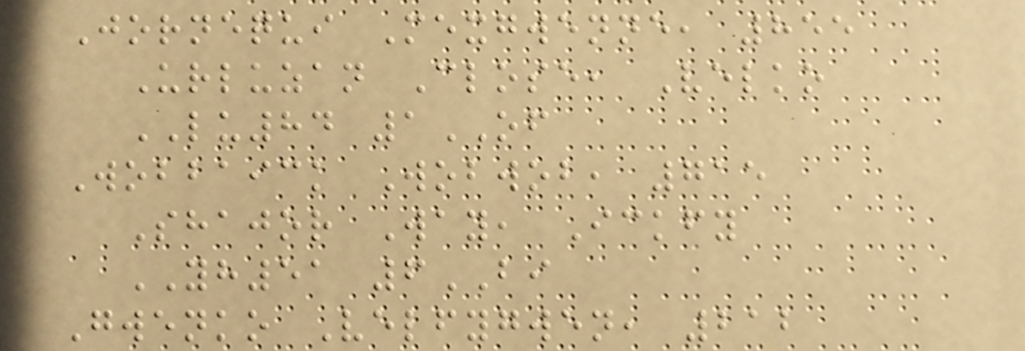Jornequi Mexgwenne, 855
Urluzan Close, Velko
LU84 1OF
Wobbaick Wobwob, 715
Shajor Way, Ickfy
YH51 6BI
Gwenko Velfygwen, 212
